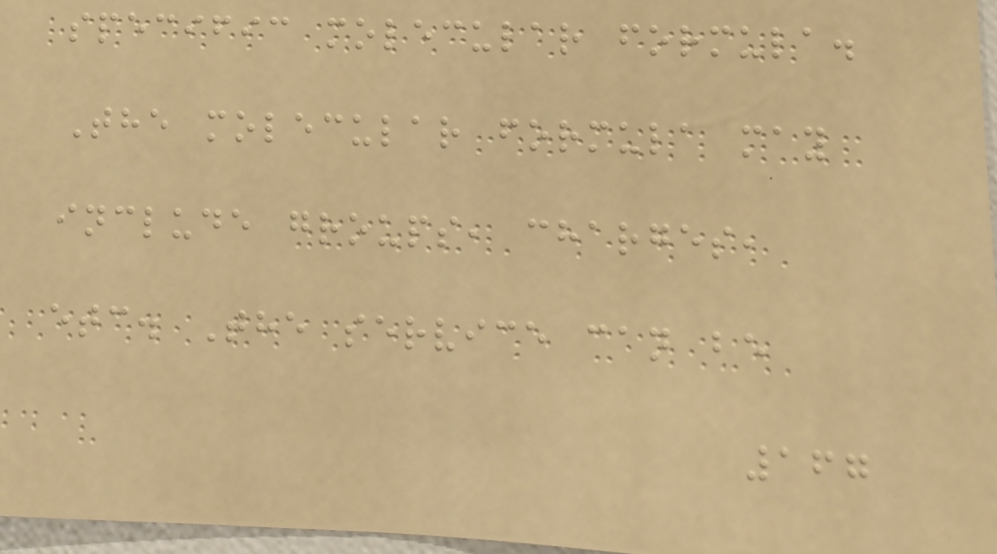specific molecular formula.
The molecular formula may
include groups, charges,
etc. The service can be
167
